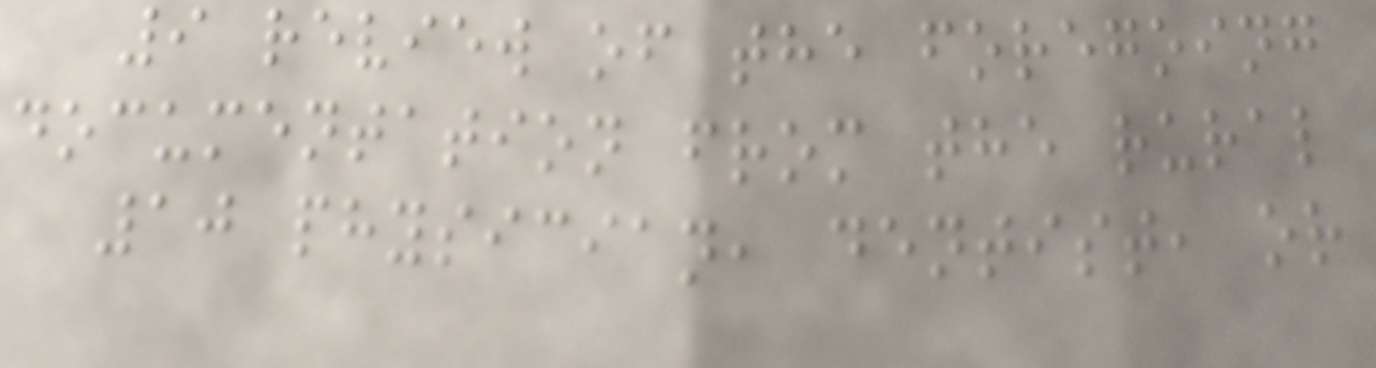9 review of the foregoing
documentation from the rural
10 physician, dentist, or
